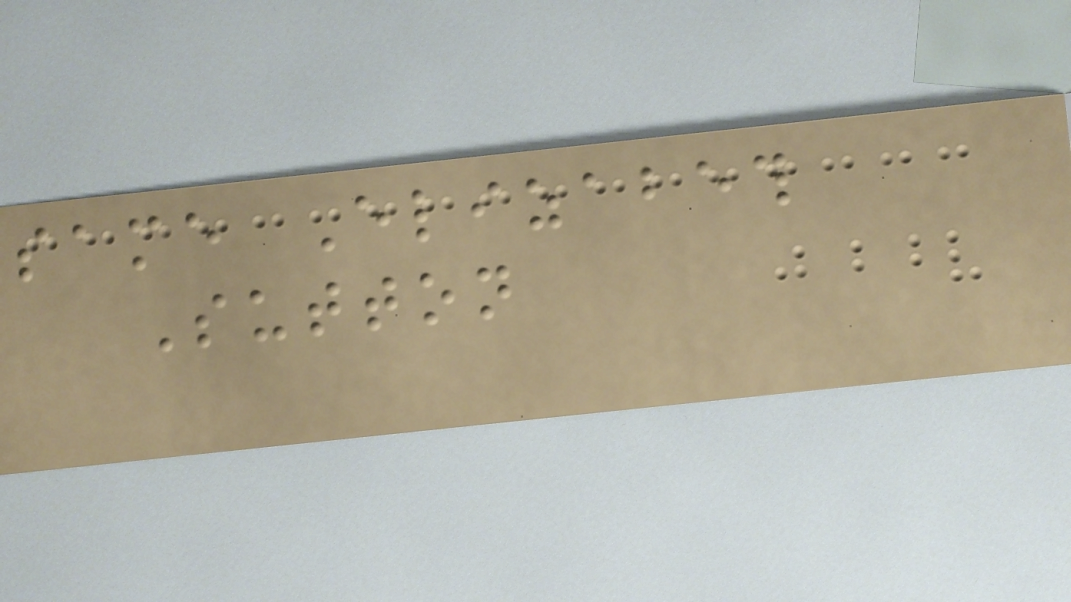same Elizabeth
Sutton
